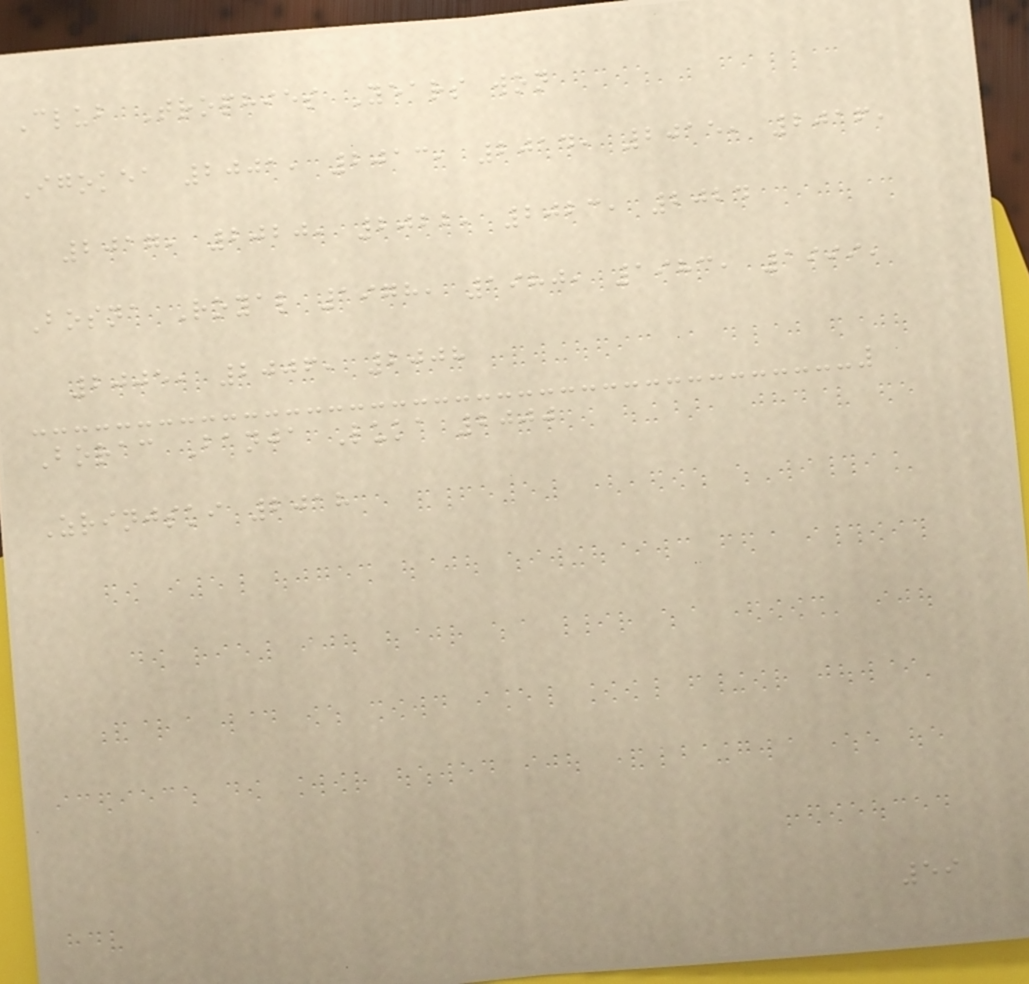Club Trophies Years won
Igokea 2001, 2013, 2014, 2015, 2016,
2017, 2020, 2022, 2023, 2024
Bosna Royal 1978, 1980, 1983, 1999,
2005, 2006, 2008
Borac Banja Luka 2000
Zrinjski 2018
59
